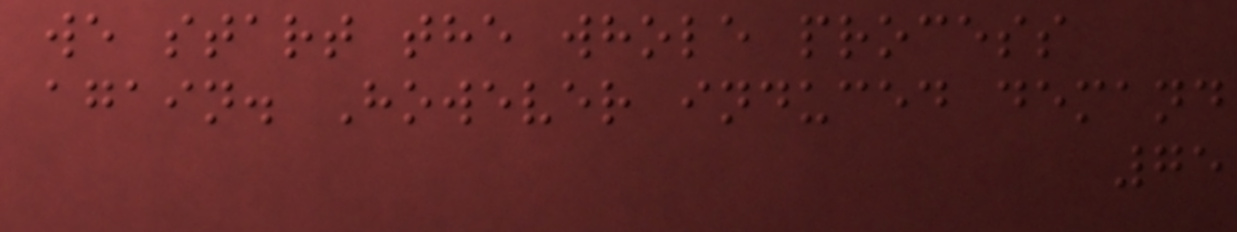we start the whole process
again. However induced demand
75
